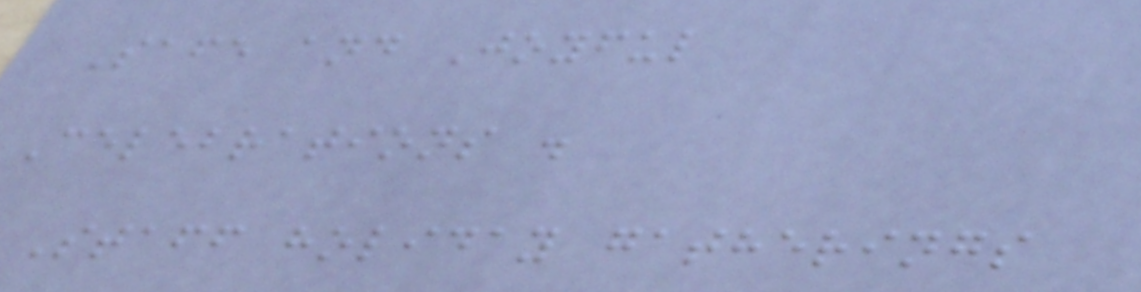Safe and Joyful
Celebrations .
Staff holiday gatherings
